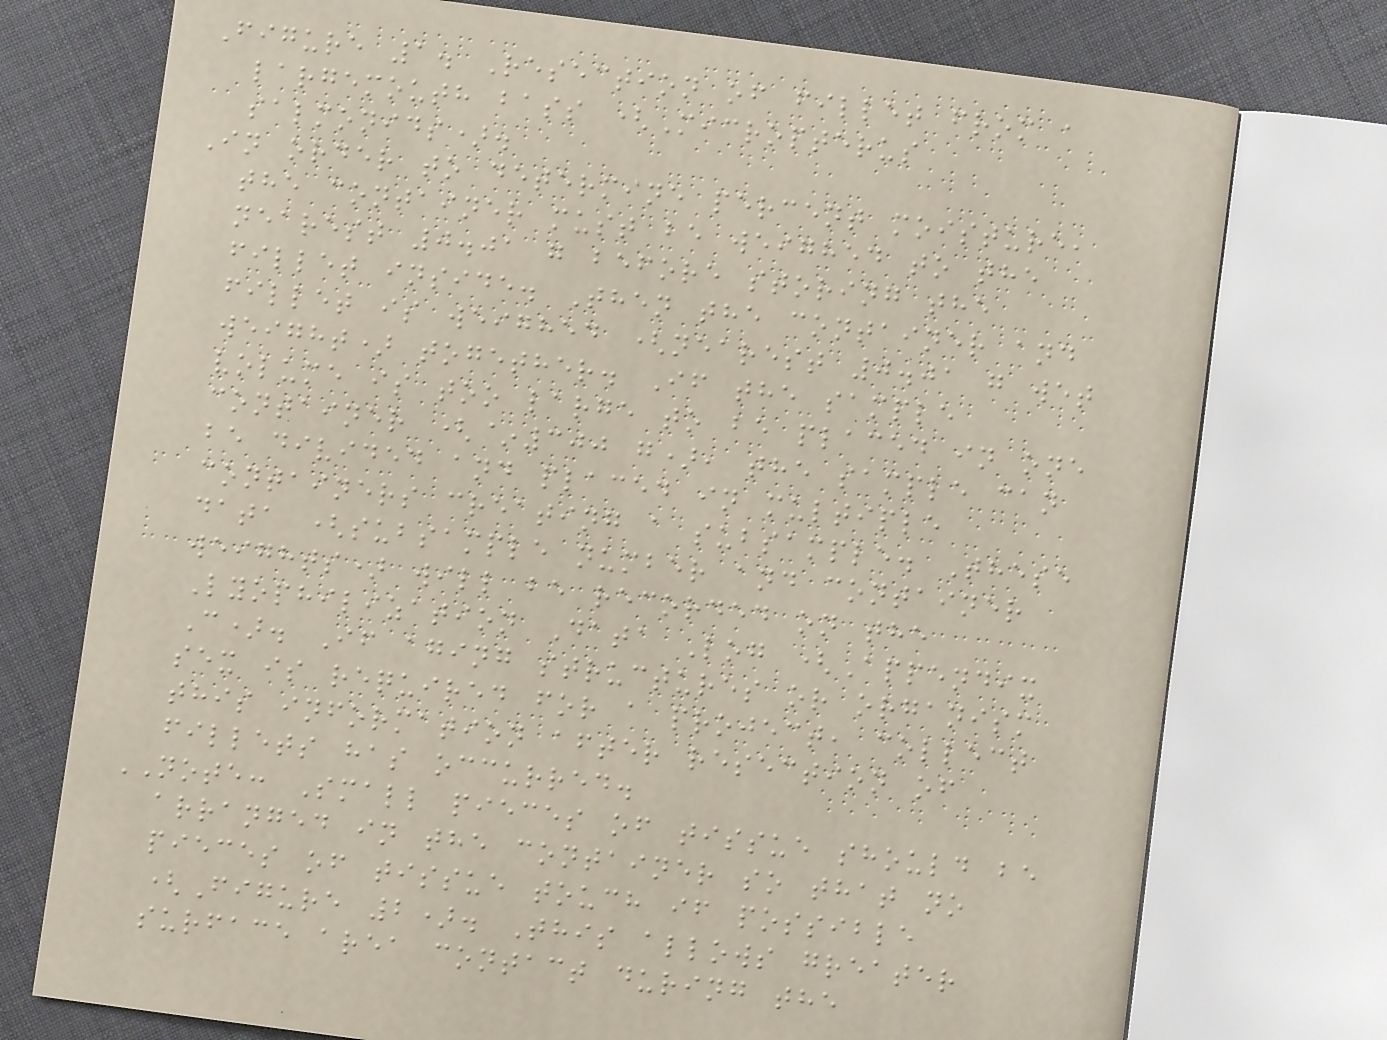Figure 1. Resection of fillet from a
largemouth bass (Micropterus
salmonids).
In order to determine percent moisture,
the container must be weighed to the
nearest 0.01 g before storing the
fillet inside. Then the container and
fillet is weighed (nearest 0.01 g wet
weight) together. If the sample
volume is too large to be placed in one
container (~300 g), the sample can
be divided and placed in multiple
containers creating a subsample. These
data (subsample number and container
weights) will be recorded on the
Lyophilization Data Log (Appendix
C). If aging structures or organism
sex is required for a project, collect
this information after resection of
fillets has occurred.
NOTE: Small pieces of tissue should be
arranged in the container so that no
pieces of tissue touch if possible
(Figure 2). This allows greater
surface area contact during the
